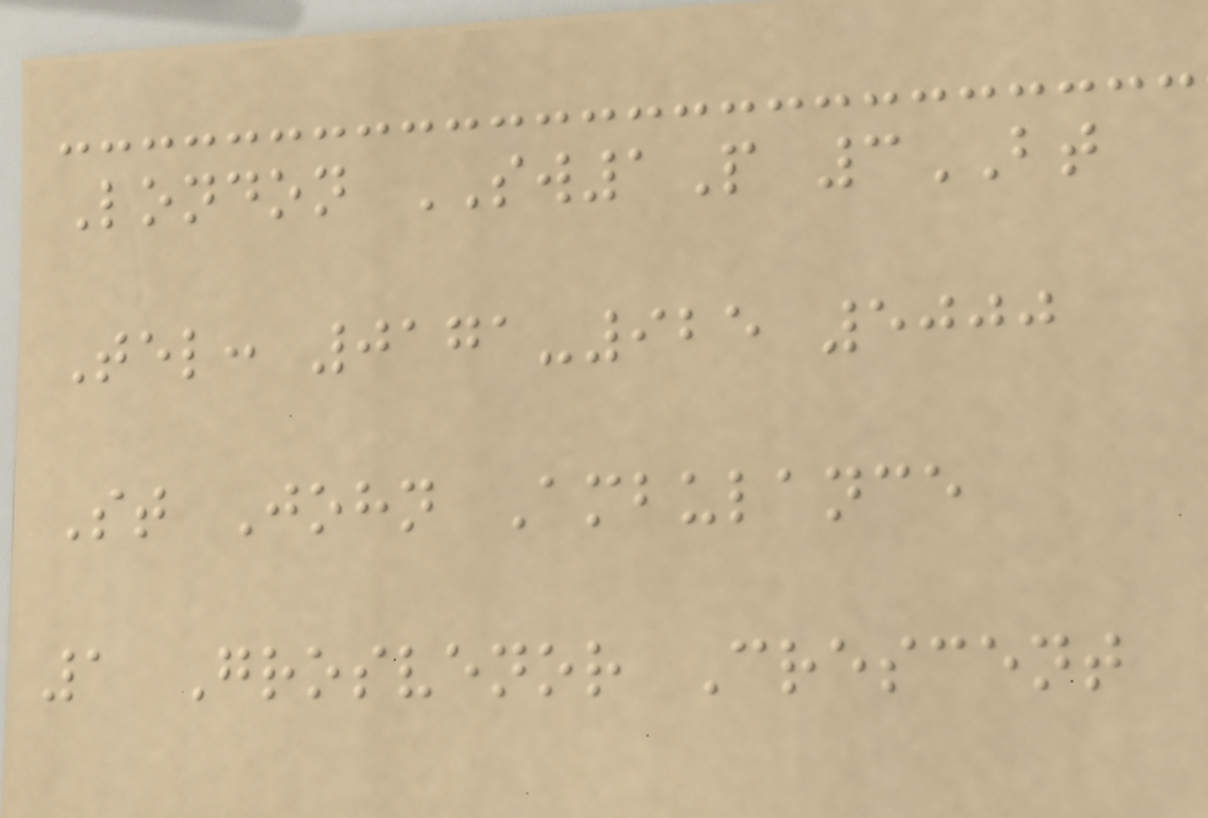London SW1P 3BT
Tel: 0171-925 5000
St John Ambulance
1 Grosvenor Crescent
